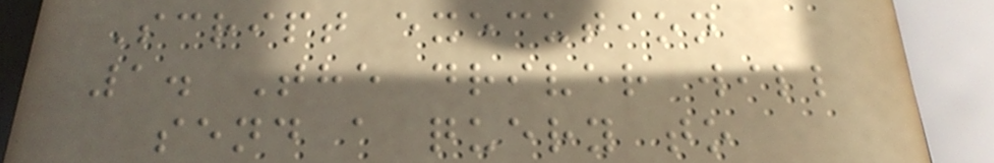Script execution
1. The driver will
send a query to
